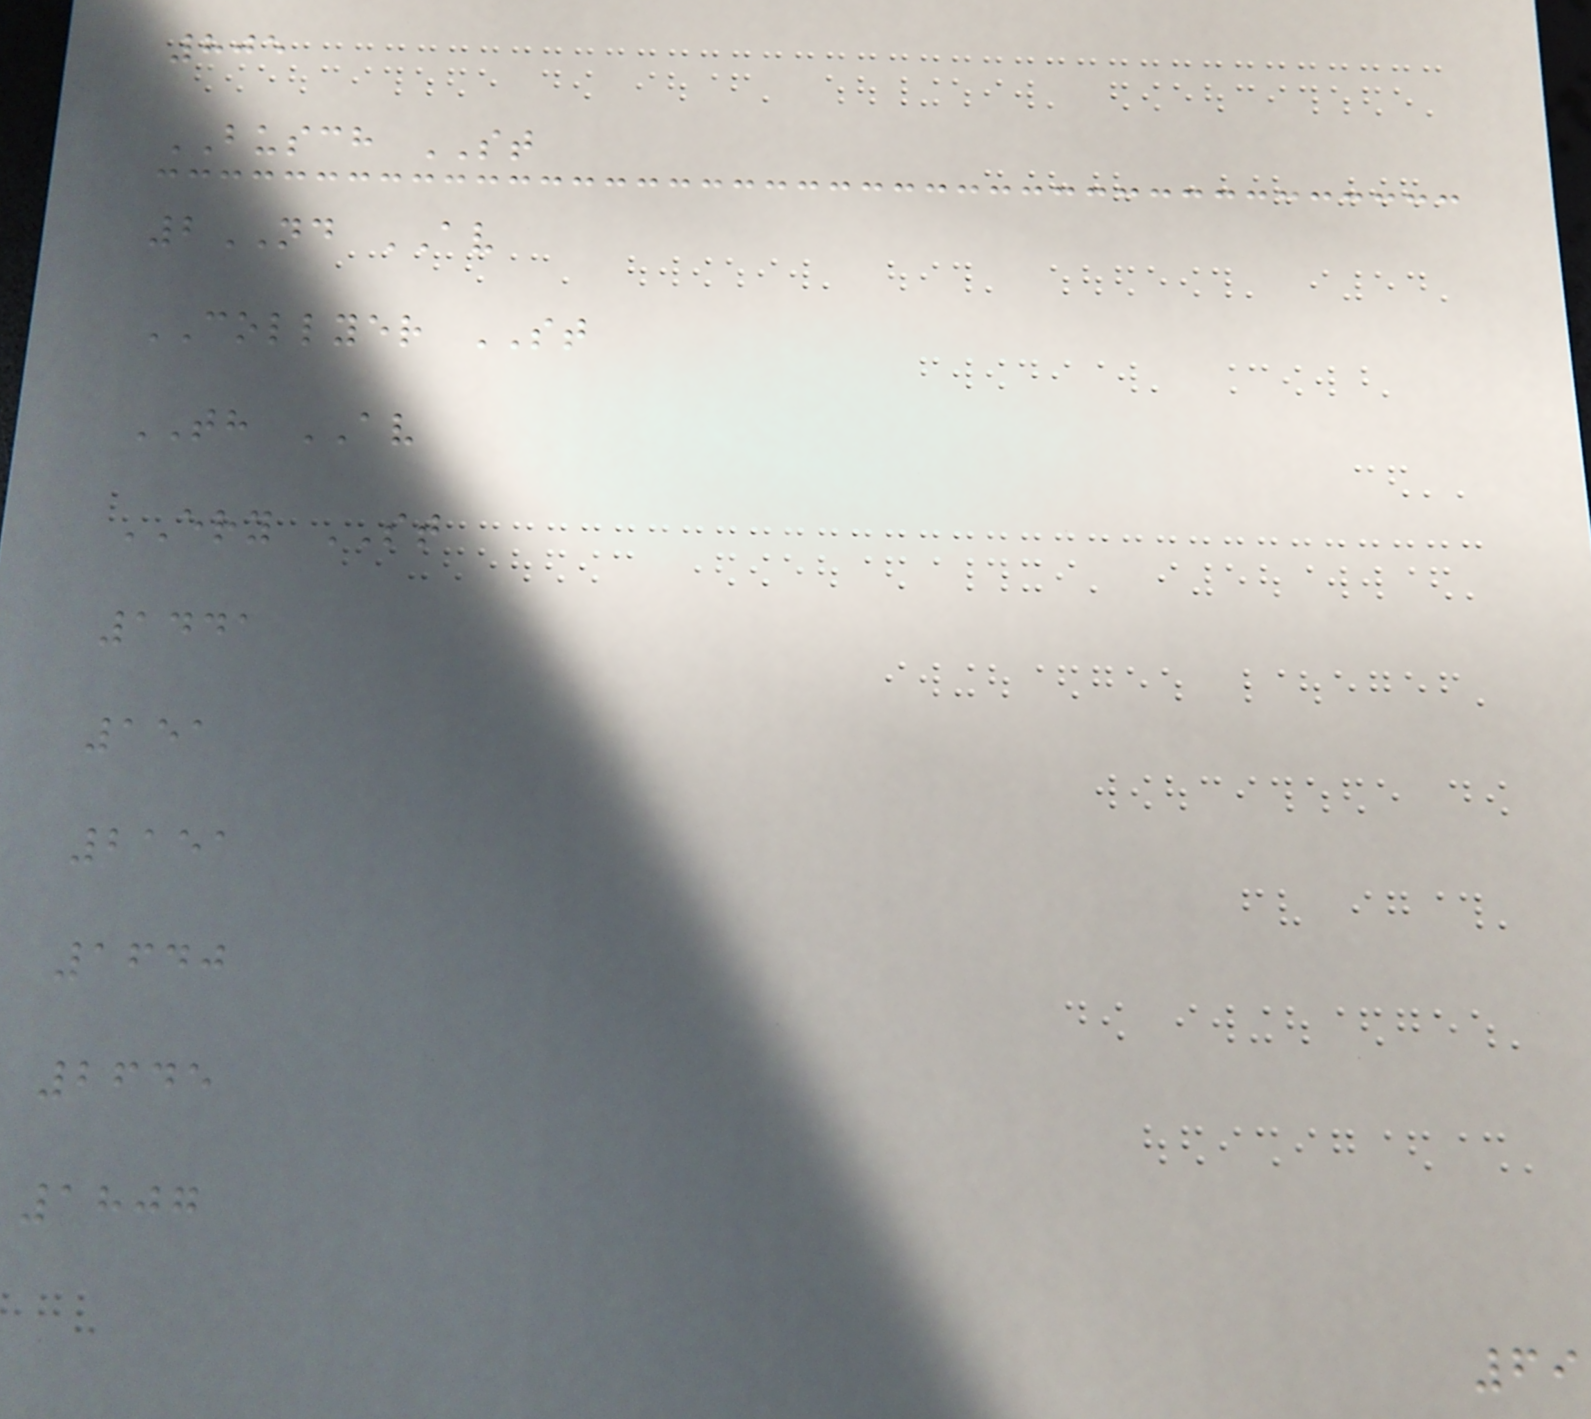805
BUSCH ST
2ND AV
COLLYER ST
TH AV
ERY ST
1441
151
2151
1640
2645
1807
69
